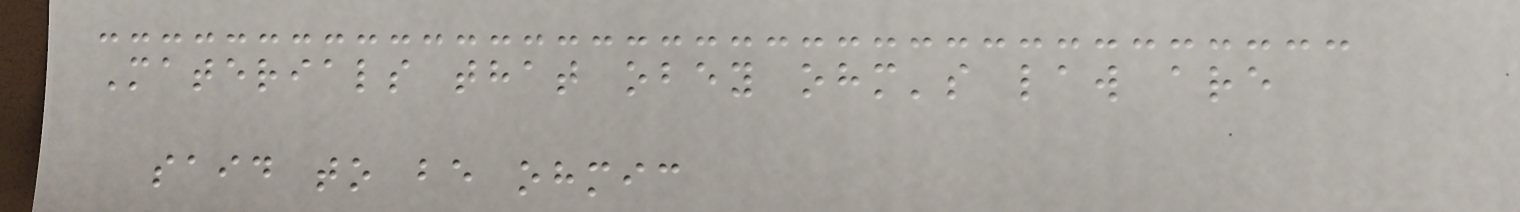Materials that obey ohm's law are
said to be ohmic
